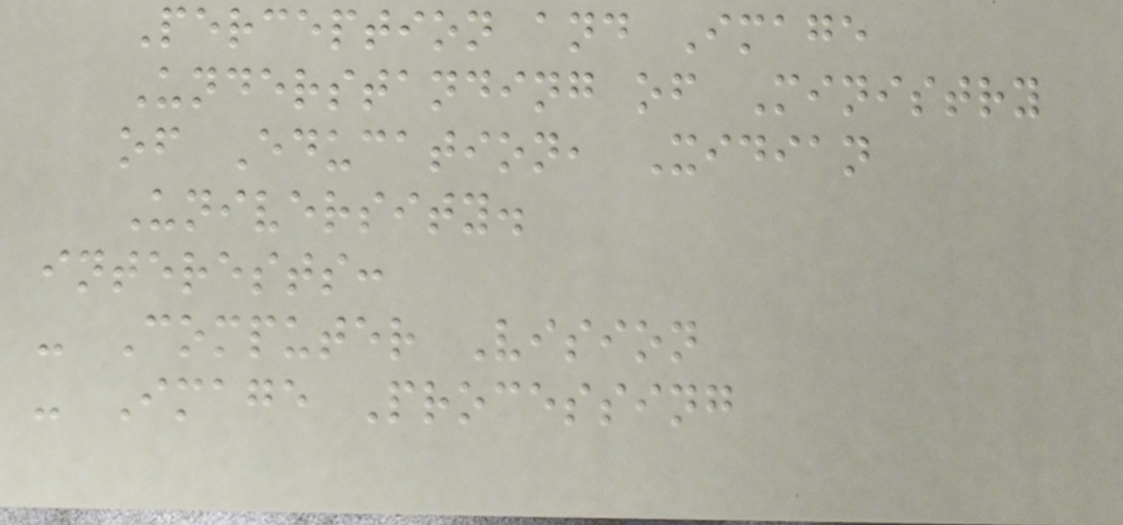Perception and Image
Understanding of Ministry
of Education, Xidian
University.
interests:
- Computer Vision
- Image Processing
